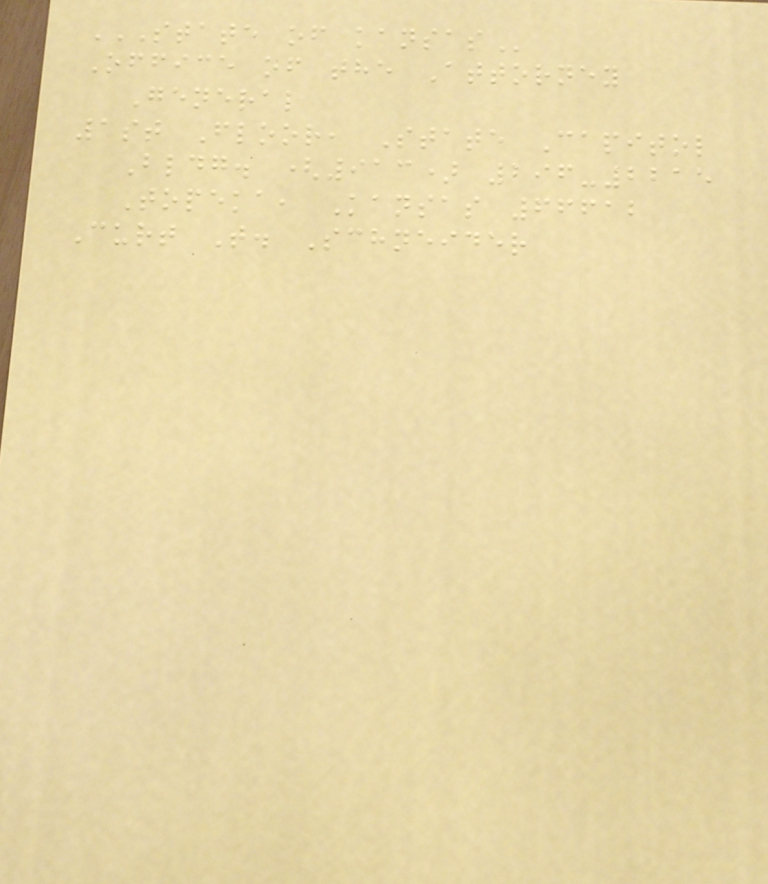STATE OF KANSAS
Office of the Attorney
General
1st Floor, State Capitol
Bldg. (913) 296-2215
Topeka, Kansas 66612
Curt T. Schneider
